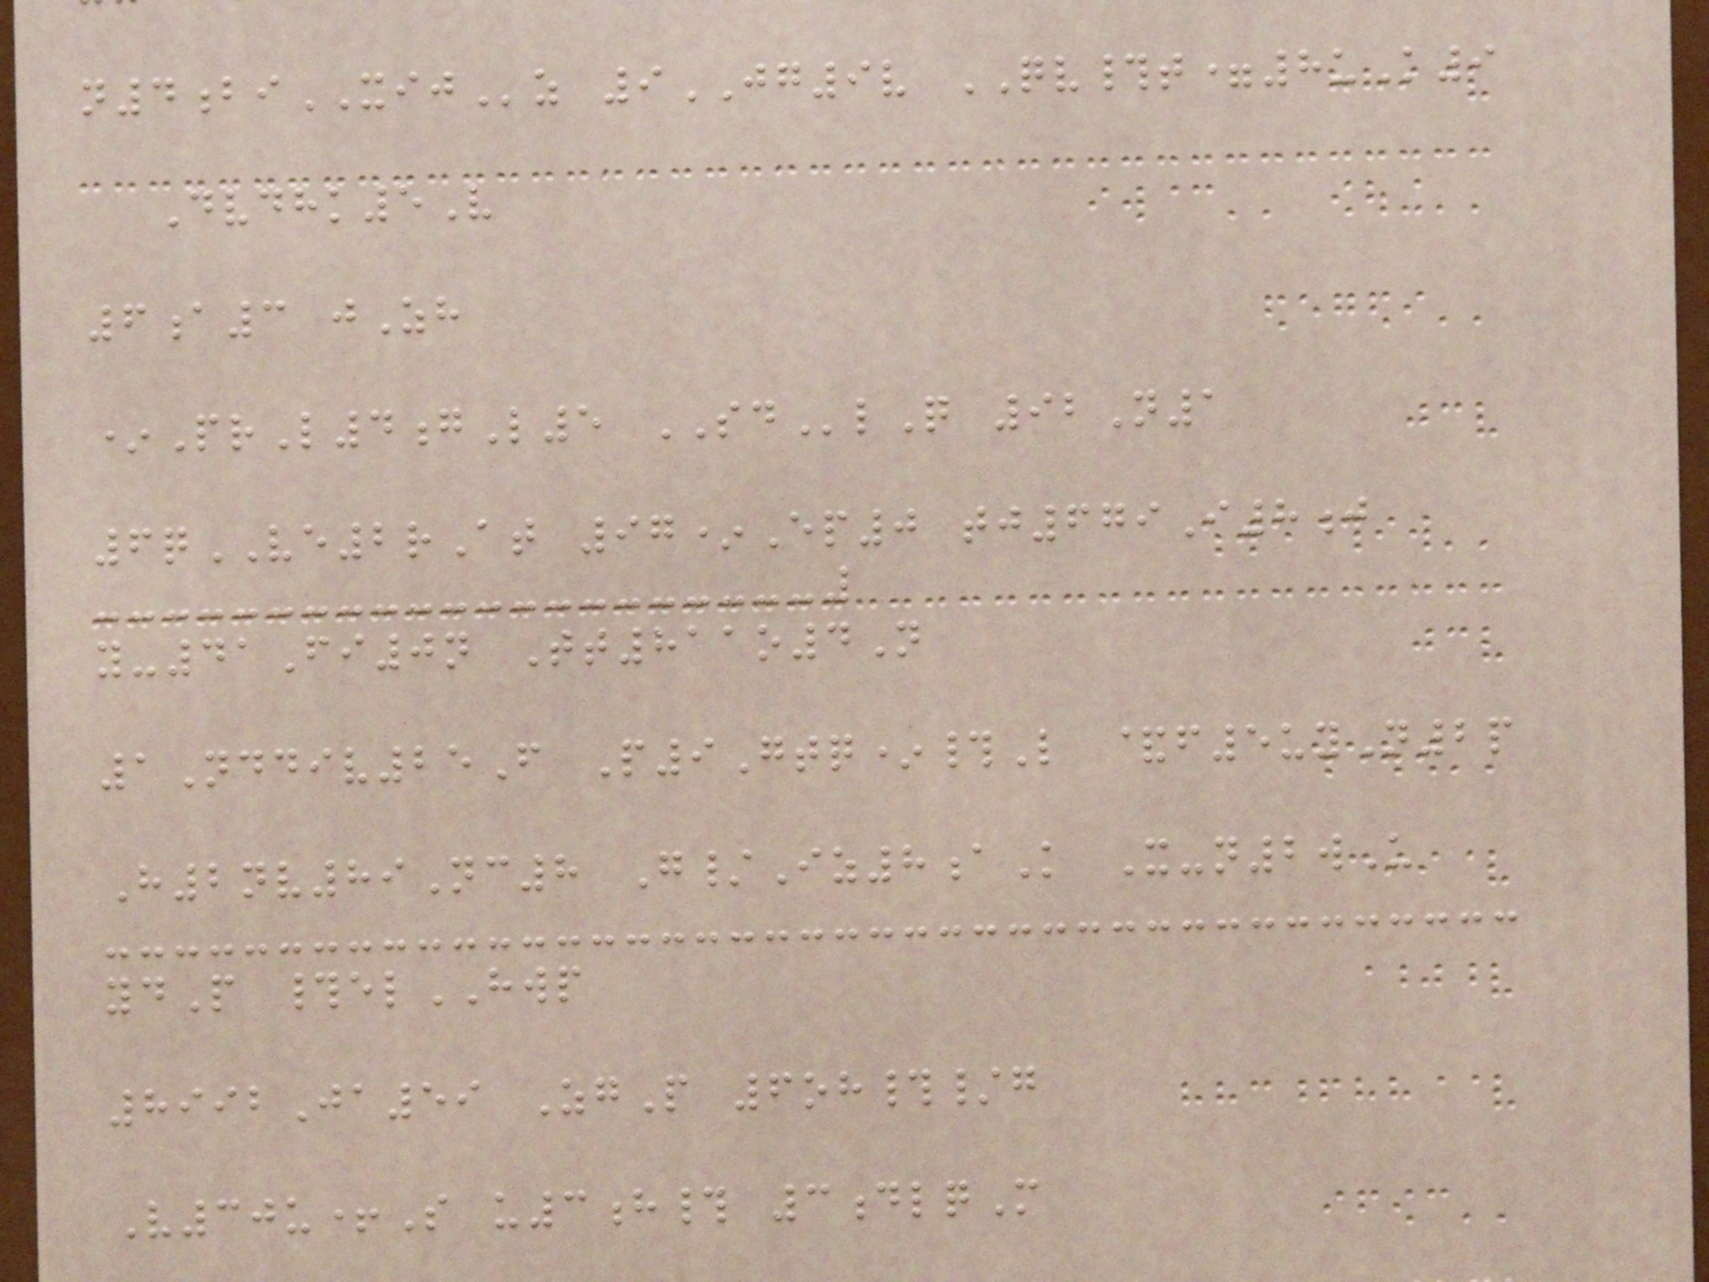n4biXIJz 9JG9v QV#t=8uK9
Dvdhk5V
6a3 jZh
*PrL4gL5 SDlQ 92N1
6qVE2rAt 97*Ep0 tj679I8j
y-41Fi0n Tt811o4N
1Nddiv25F P9Gtq*#L &f5uyN2p
H2nv89Nc8 G/Iz8aK X-n2wU
ydP #elHWP
8992Ja59 ZgP 6oh#/g
V30u+S u3h# 3dlqM
